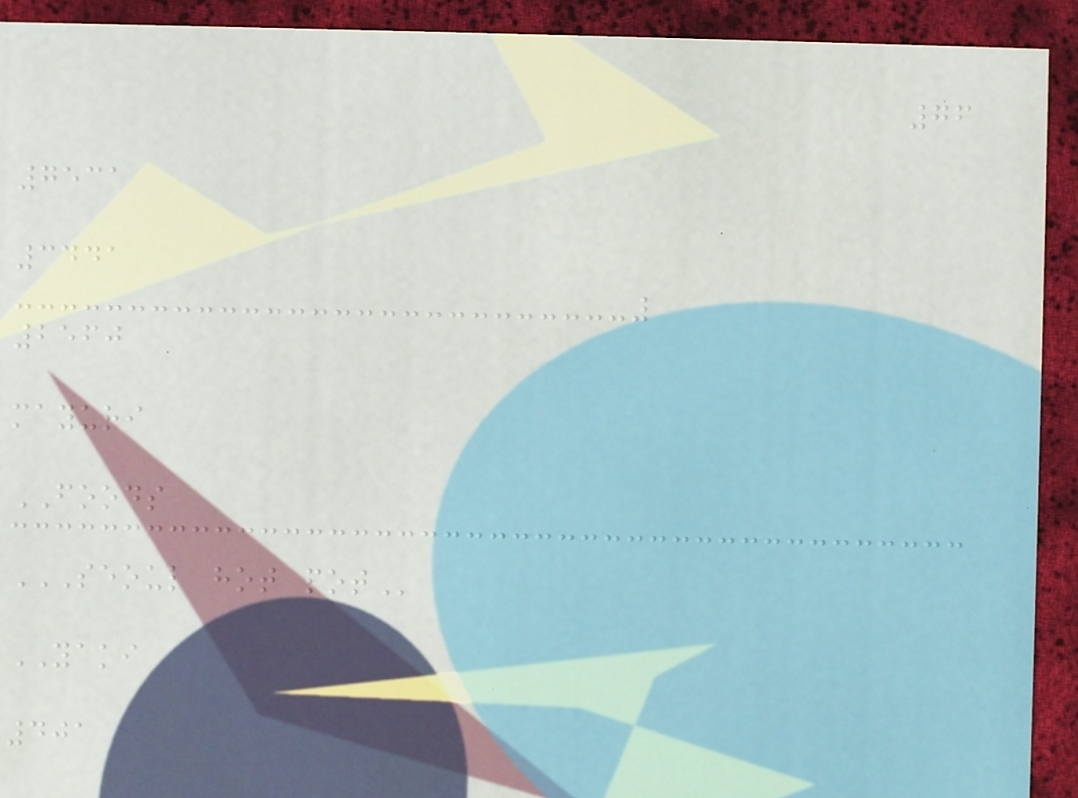76
7531
3441
2560
mayuri
FOODS
SEOUL HOT POT
YAKI
401
